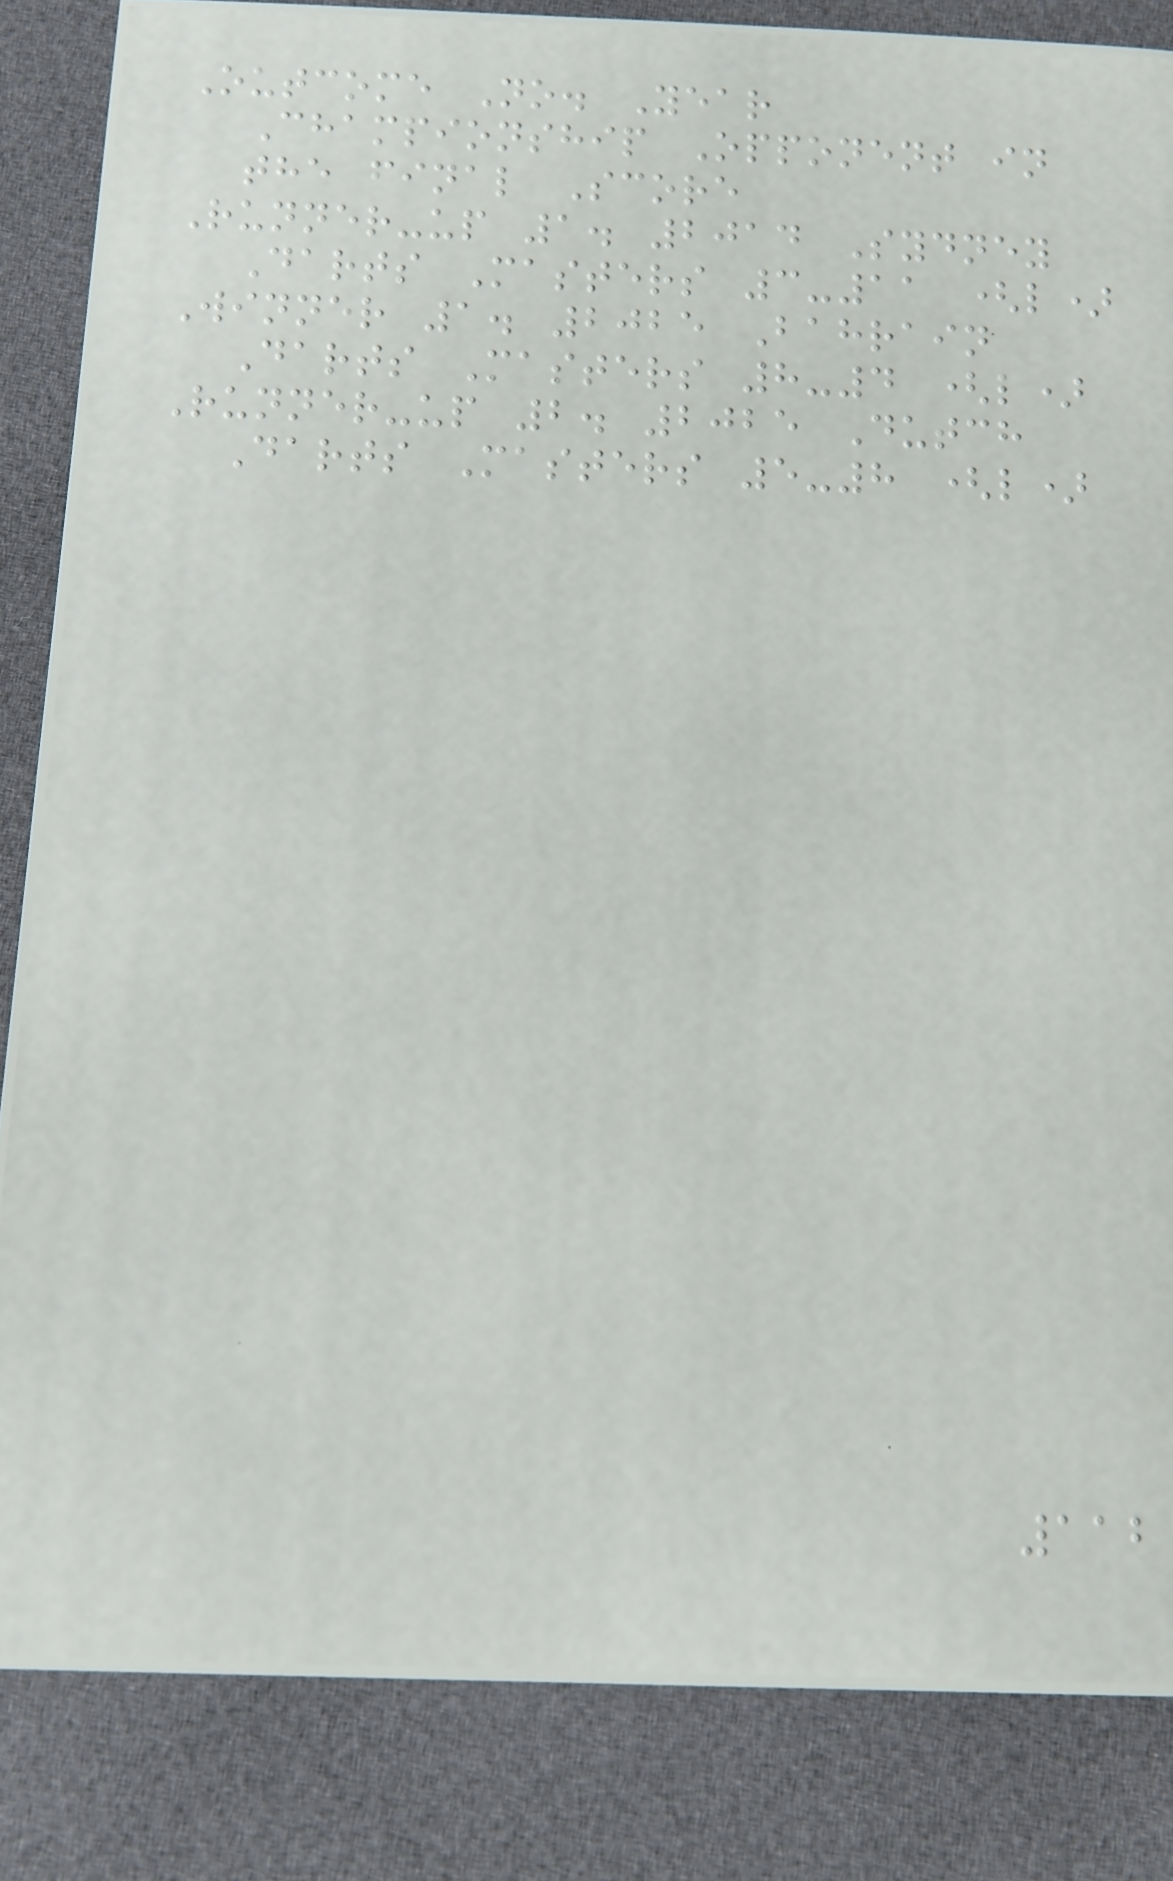Outcome No. Year
Championship Opponent in
the final Score
Runner-up 1. 2014 Sydney
Darts Masters 3-11 (l)
Winner 1. 2025 Bahrain
Darts Masters 8-4 (l)
Runner-up 2. 2025 Dutch
Darts Masters 5-8 (l)
112
